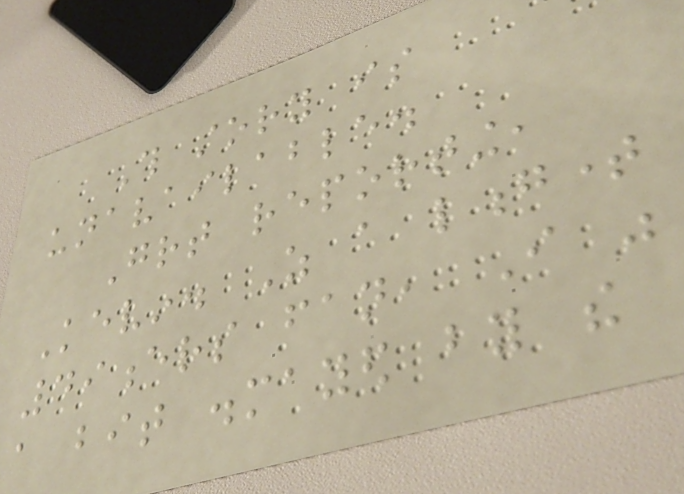This story is
unavailable.
Great reporting,
Kevin. As a longtime
49ers fan, I was
a bit dismayed by the
